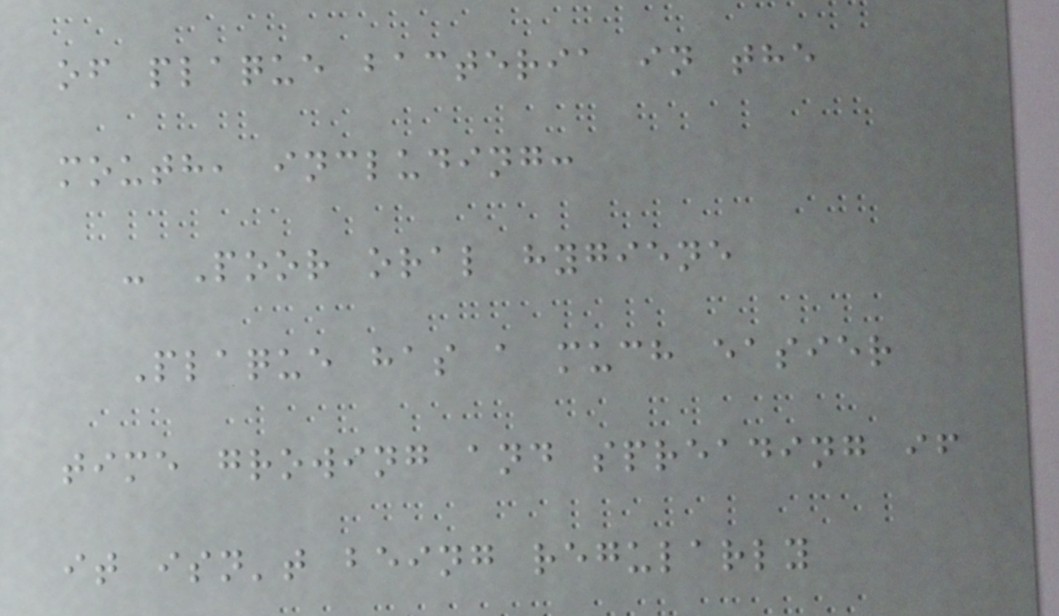of plaque bacteria in the
mouth, including:
- Poor oral hygiene
Plaque has a much easier
time growing and spreading if
it isn't being regularly
